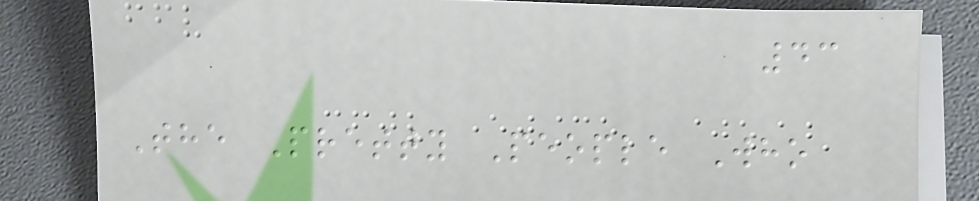43
The Pretty People Who
